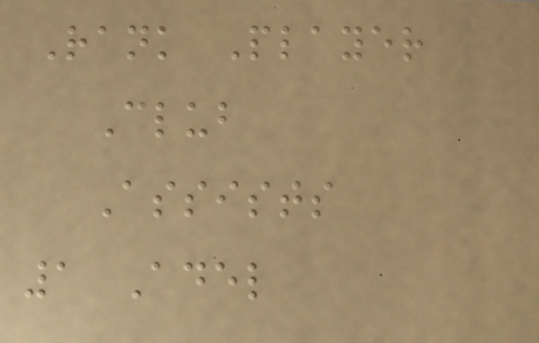Rank Player
Club
Assists
1 Adel
